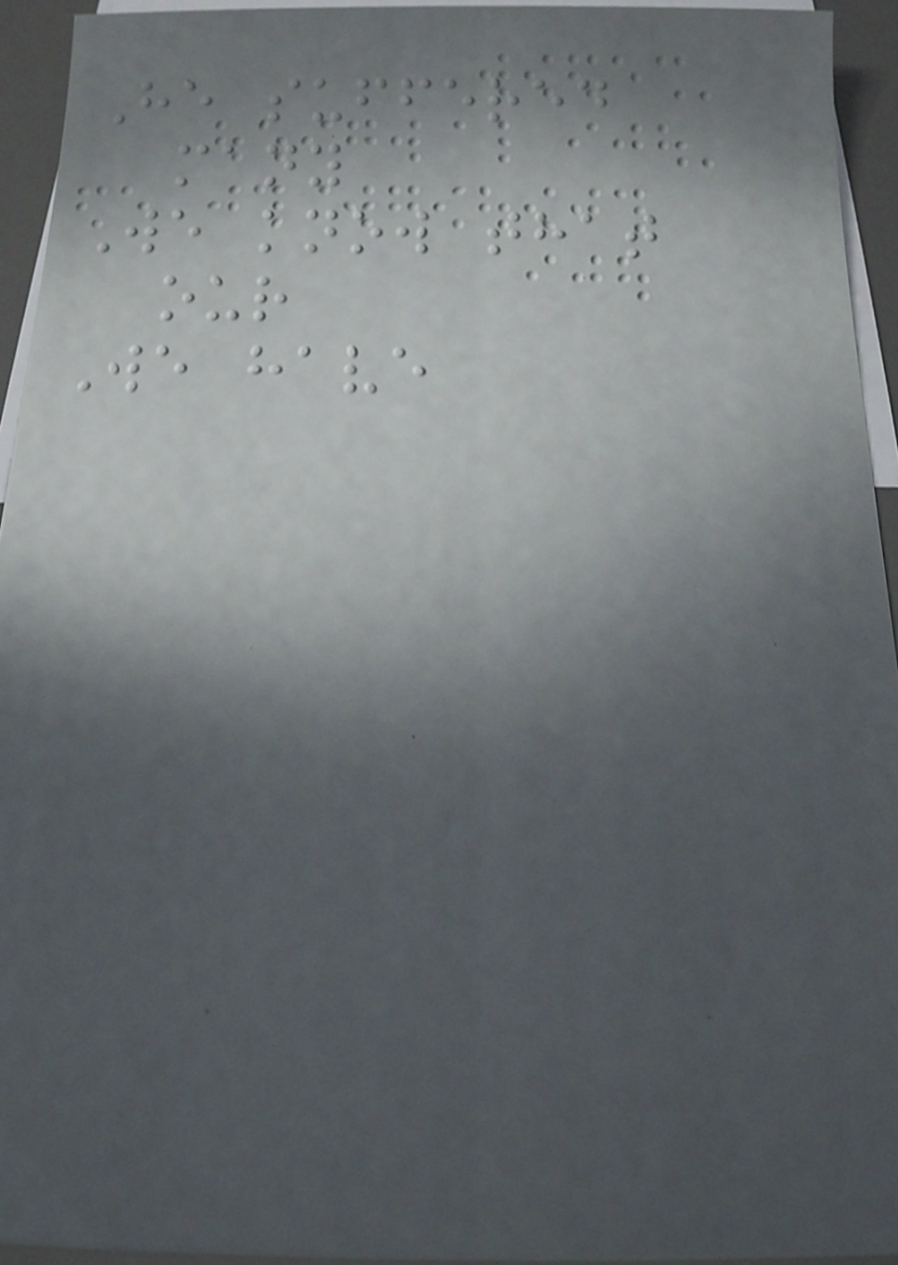He suffered
many
We know that
our
We have
